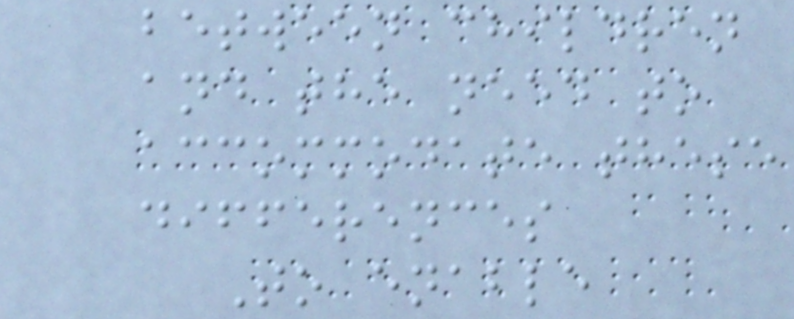between children
and the need to
accommodate these
differences
To enable
